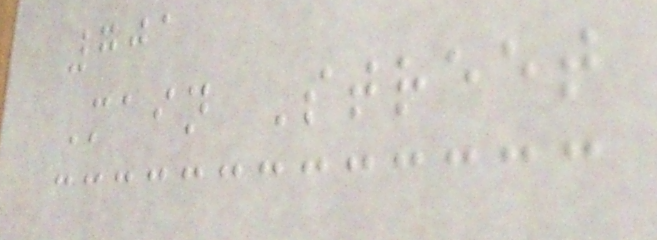701
Main Street
